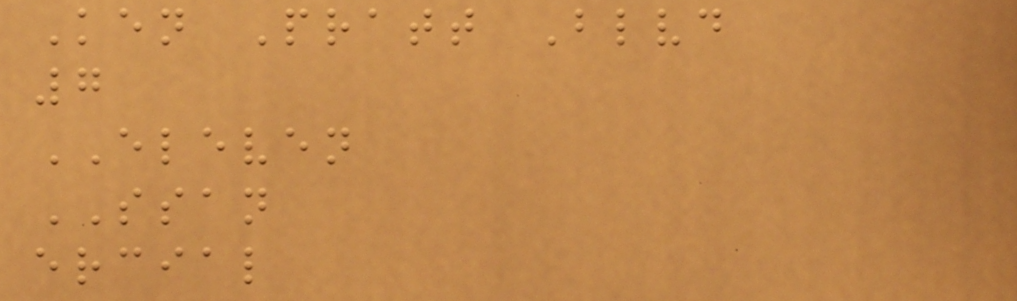Ken Pratt Blvd
7
ELEVEN
SSAN
ercial
